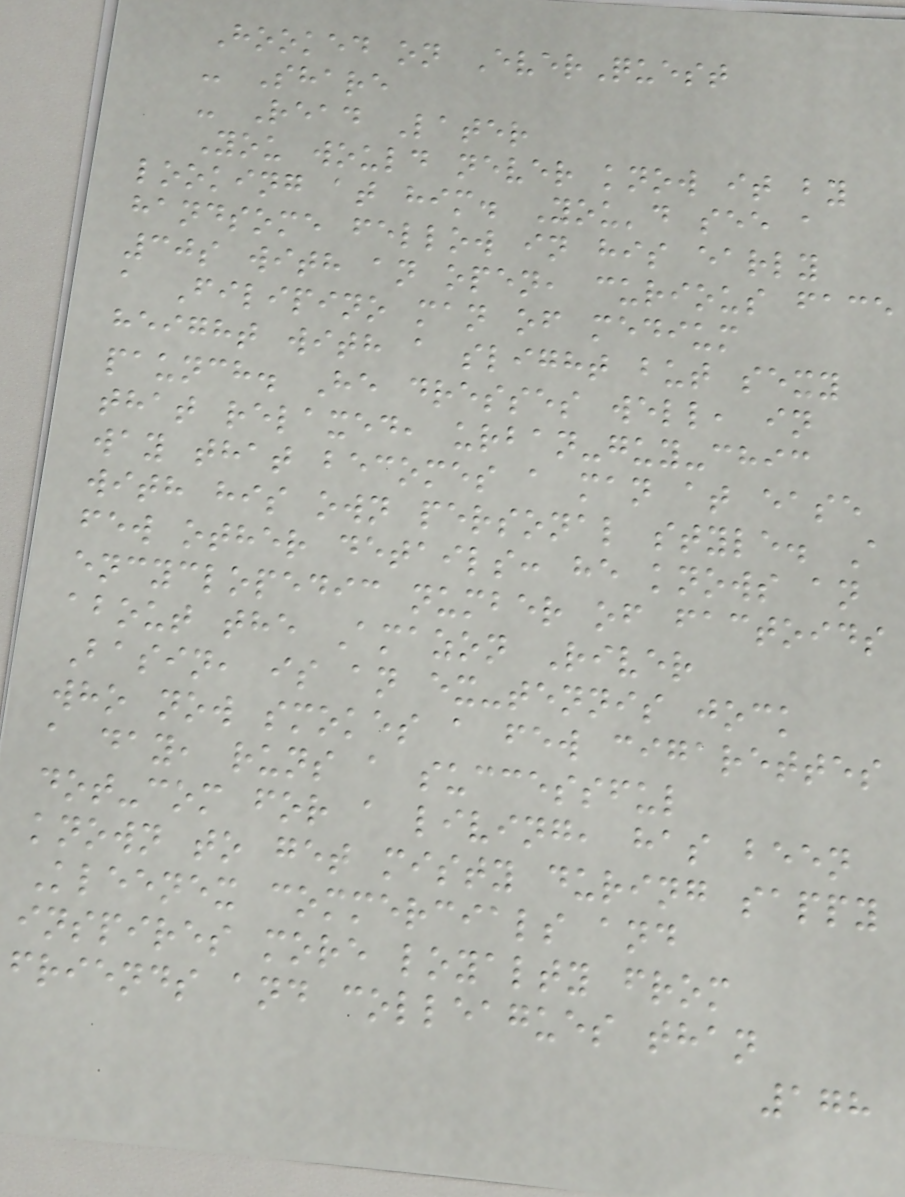Hooked on EverQuest
- Share
- Read Later
You would never know it by
looking at him. You'd see a
handsome fellow in his early
30s with an open, curious face
a Filipino man of medium
height with a slight but sexy
paunch. He dresses well, in
that relaxed, urban-guy-chic
way that becomes a man at ease
with his own personal style. A
few other details: he knows an
encyclopedic number of factoids
about the Amazon River
Basin, is an ex-tennis jock
who now smokes a few cigarettes
a day, runs a successful
dot-com for a living, has been
known to get misty during sappy
Kleenex commercials and
inspires more loyalty from
friends and colleagues than
178
